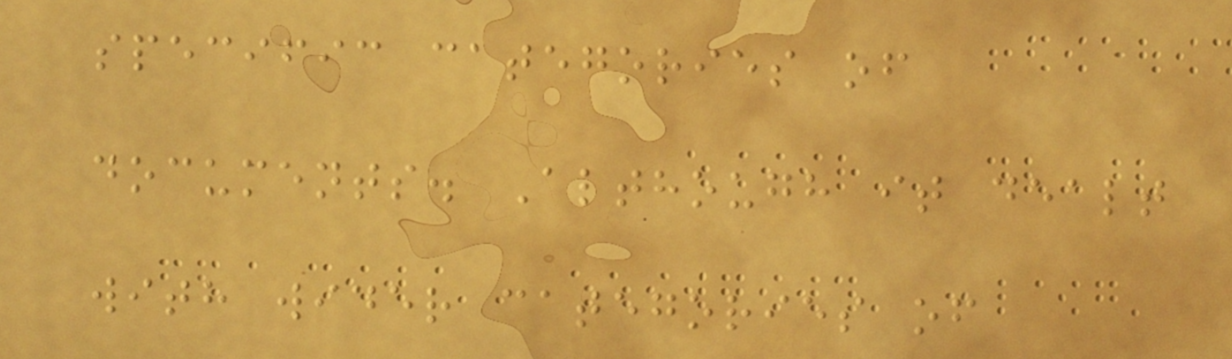specific categories of
documents. Although it dealt
with wider categories of
